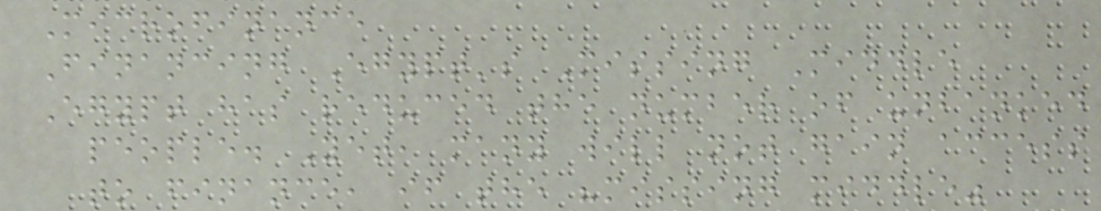Microfinance
Financing Egypt's Missing Middle
Egypt has reduced the number of unbanked
people. Yet, many will not gain access
to finance, if the "missing middle"
